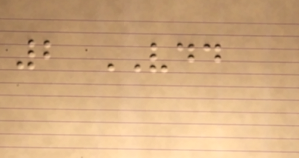2 VDD
